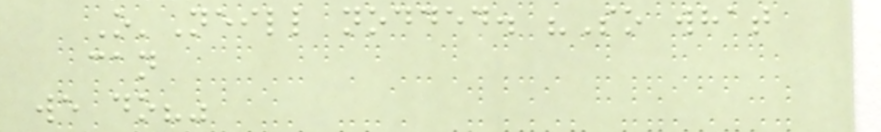O'Neill nodded. "So what
can
we do?"
